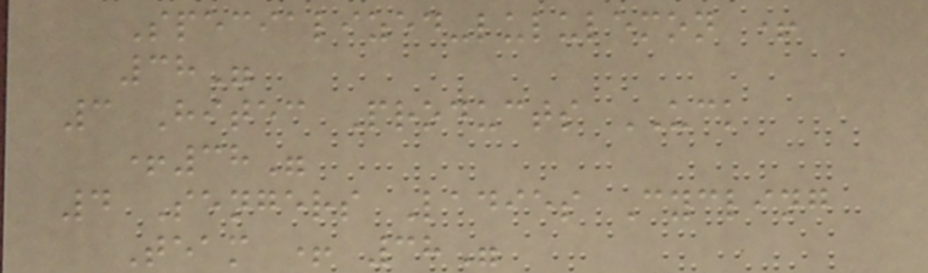Specialized-lululemon +
38"
3 Hitec Products UCK
+38"
4 Sengers Ladies Cycling
Team + 38"
